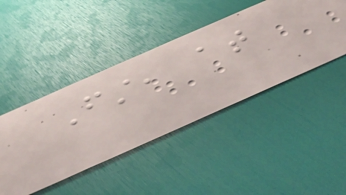First, at
